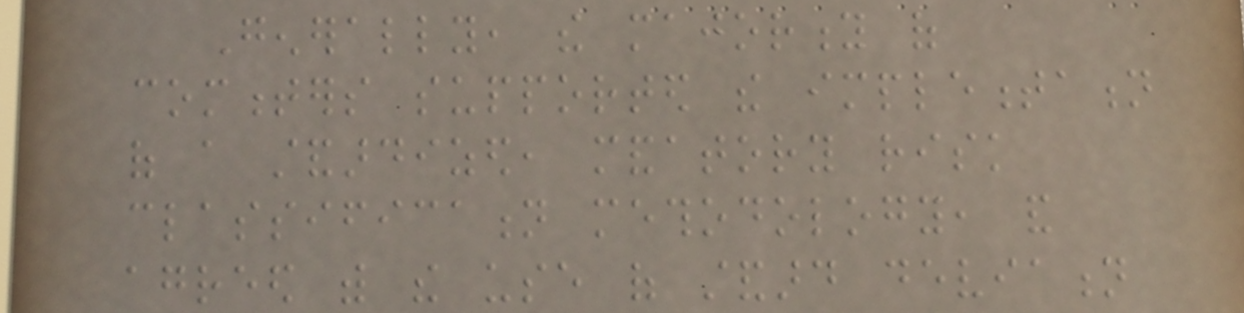Generally, the majority of
commenters supported the implementation
of a standardized, mandatory risk
classification methodology, and
agreed with the use of standard deviation
